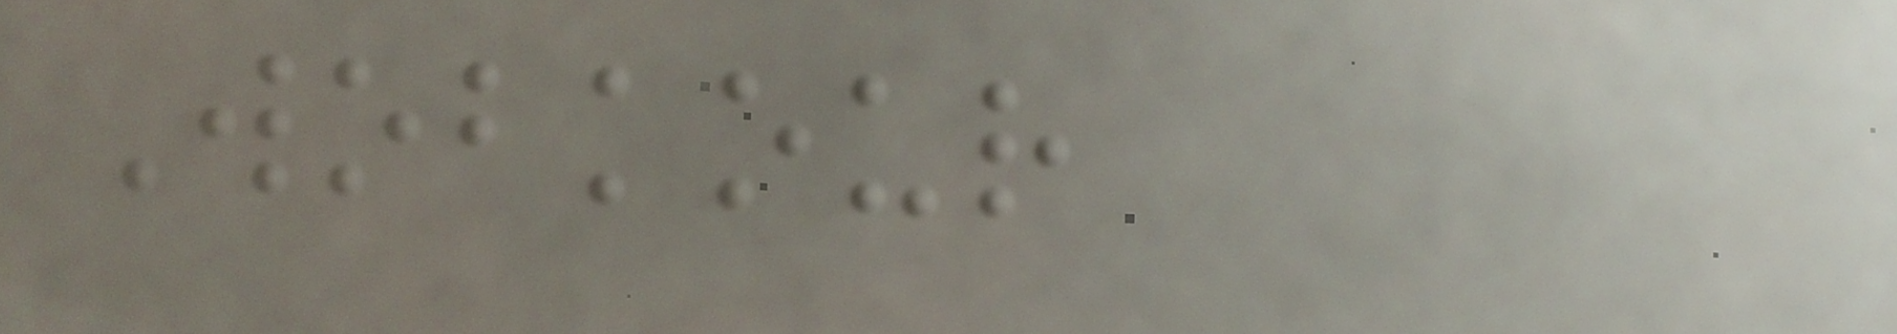Wobkour
